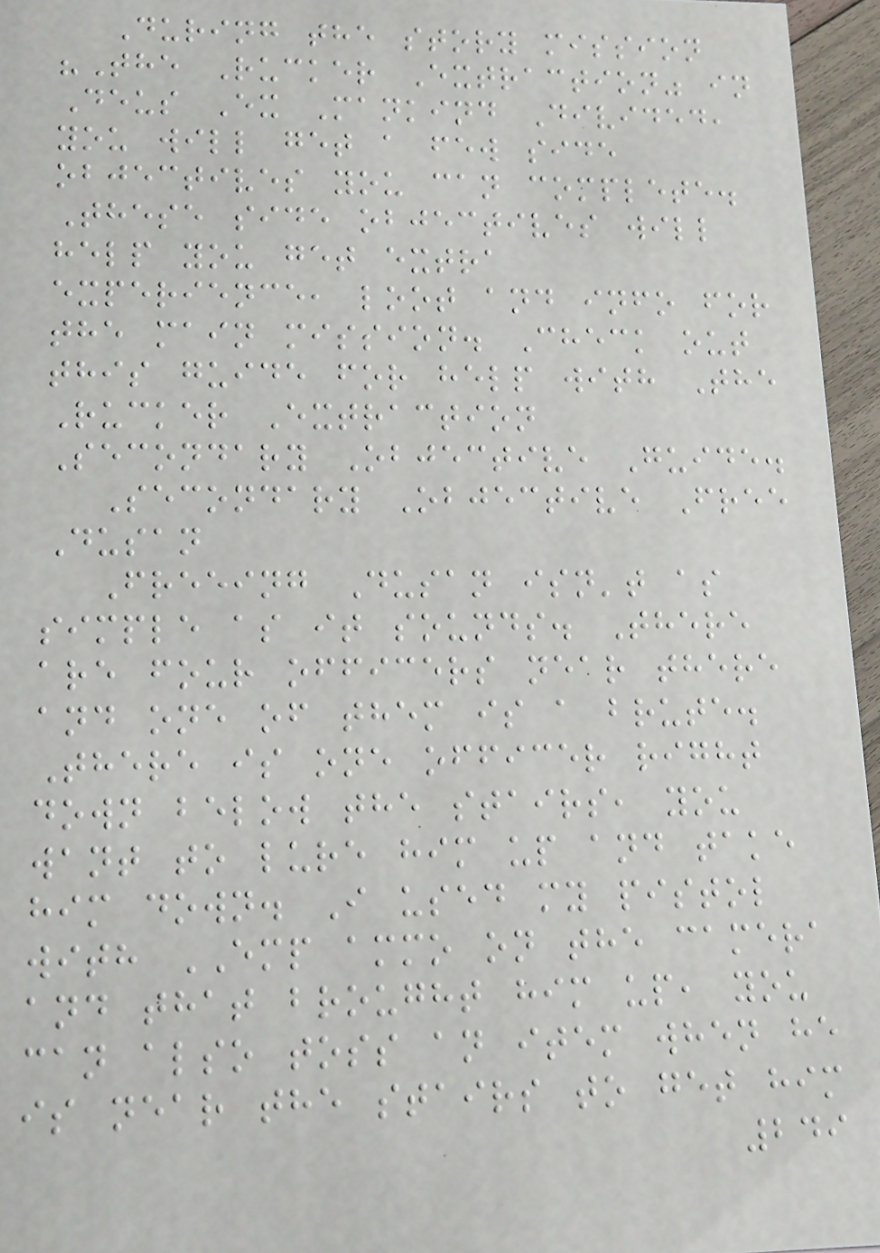During the story mission
"The Rucker Extraction" in
Deus Ex Mankind Divided,
you will get a few side
objectives you can complete.
These side objectives will
help you get extra
experience, loot and info for
the main mission. Check out
this guide for help with The
Rucker Extraction
Secondary Objective Guide.
Secondary Objective Free
Dusan
Freeing Dusan isn't as
simple as it sounds. There
are four officers near there
and one of them is a brute.
There is one officer right
down below the stairs, you
want to lure him up and take
him down. I used my pistol
with EMP ammo on the camera
and that brought him up, you
can also toss an item when he
is near the stairs to get him
249
